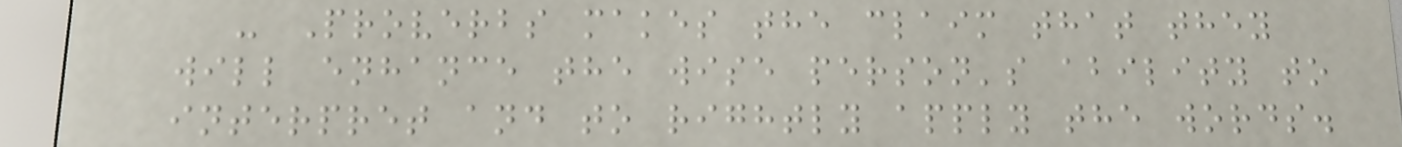- Proverbs makes the claim that they
will enhance the wise person's ability to
interpret and to rightly apply the words.
